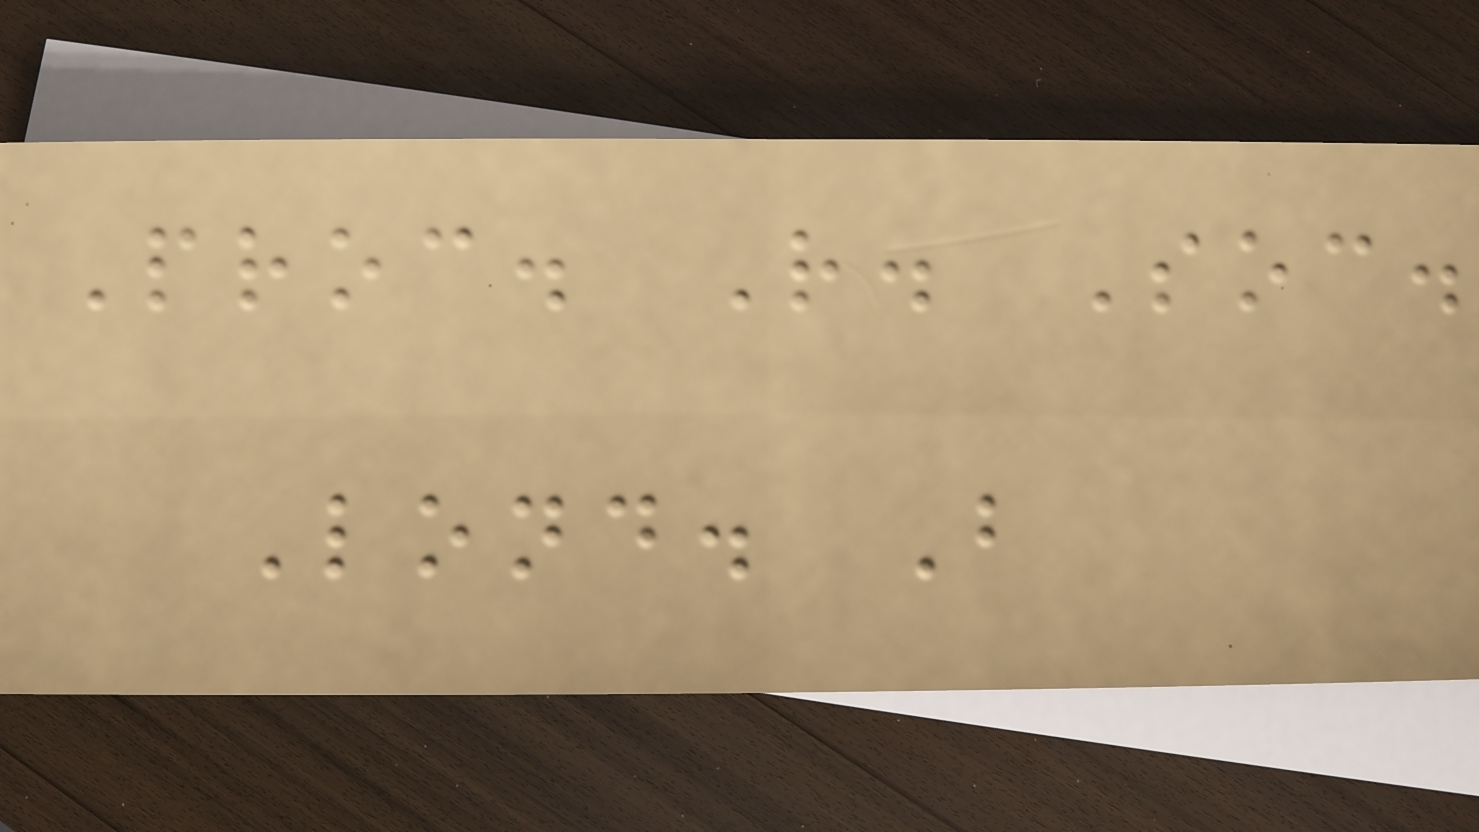Proc. R. Soc.
Lond. B
